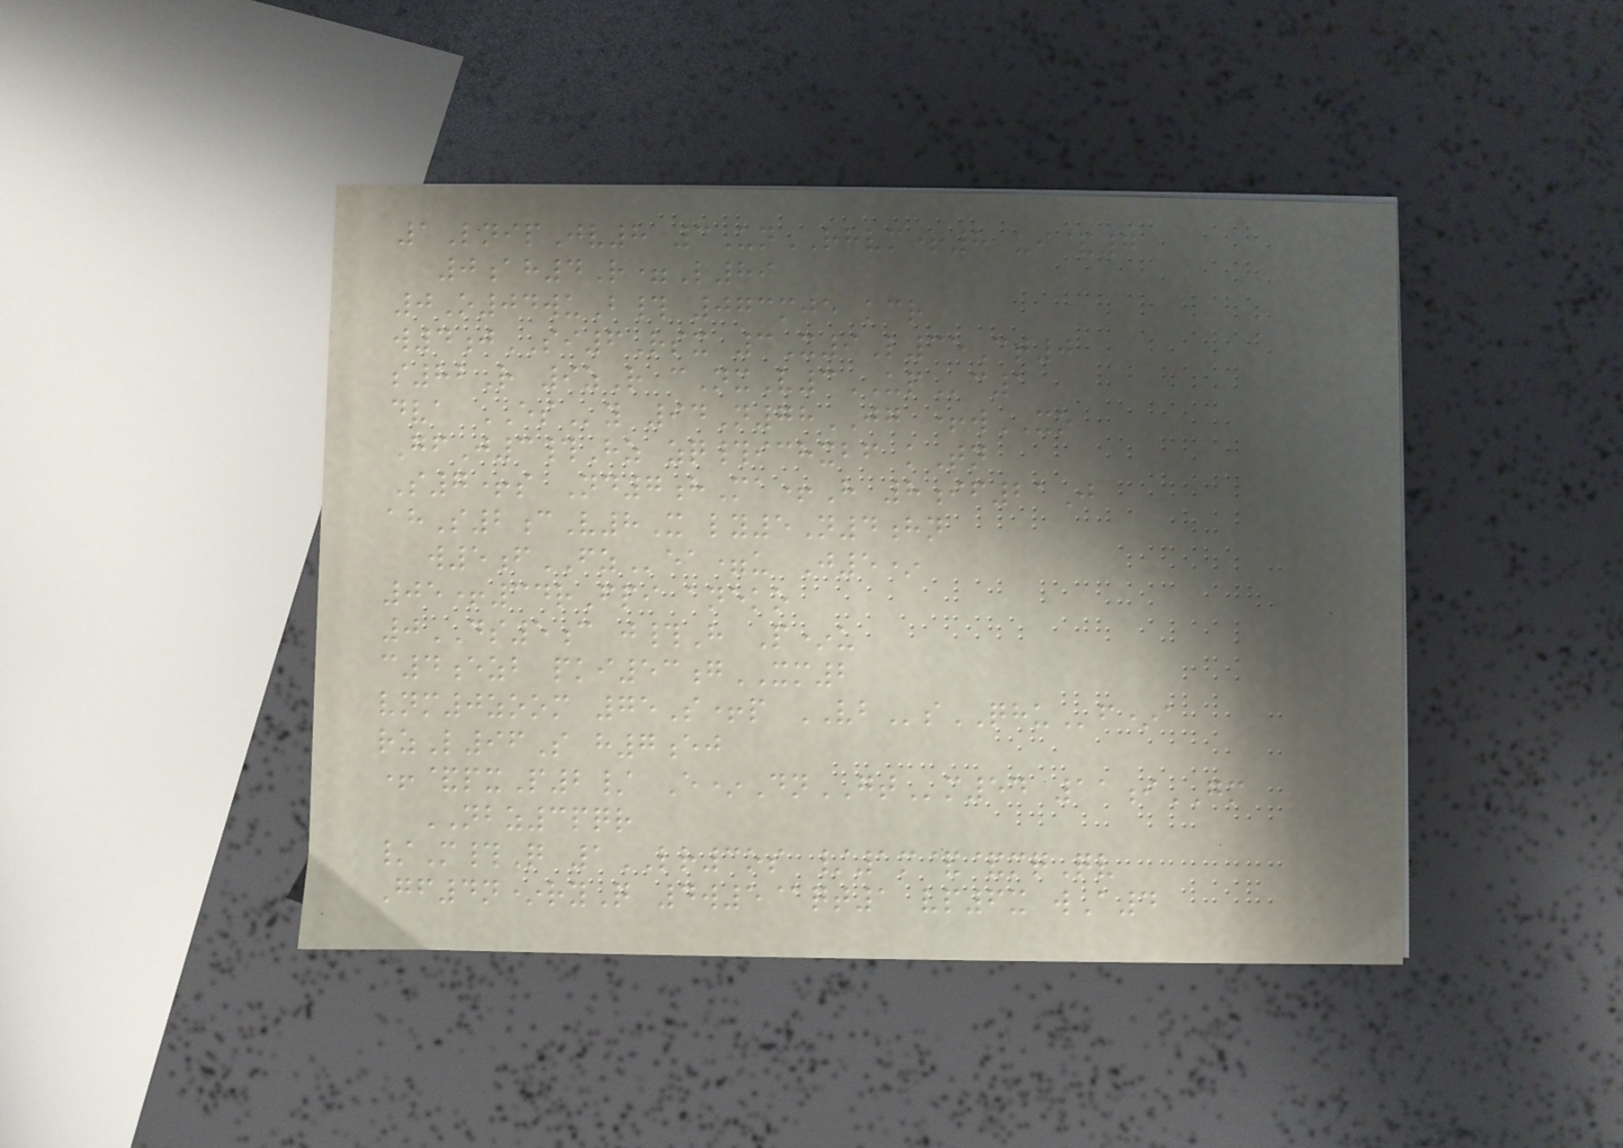1LnipJv8 3UnRHVM+8 ui&7
0ah4R=L89
0O04wuB# 073mje kcr
w4jSI6Rsx 3X9L35Ct0
s82R 9zR cNxV3UPc1
dva ESy 94N78JG +wXO
GfJ3#Hz zq#ichxbf kTn
S7+s Nd7hMa+H 8if21J
ahS2cV8X ly5N4hn
w5fFZea=u J5*
05+34rFpi aneko
0DS5c j#H P*u
c4ezb pki53gXM2
vnm0zoom 75S+p VBsQHUf*a
rzL96S h7ej
+&pxP2/ E*DnGTm54 11iGM
NBZ3pqr
/M#Q 1LR3os /1m&&mqQv
Gf4n*ryQ 4w5@qt1 vp6x wA4
